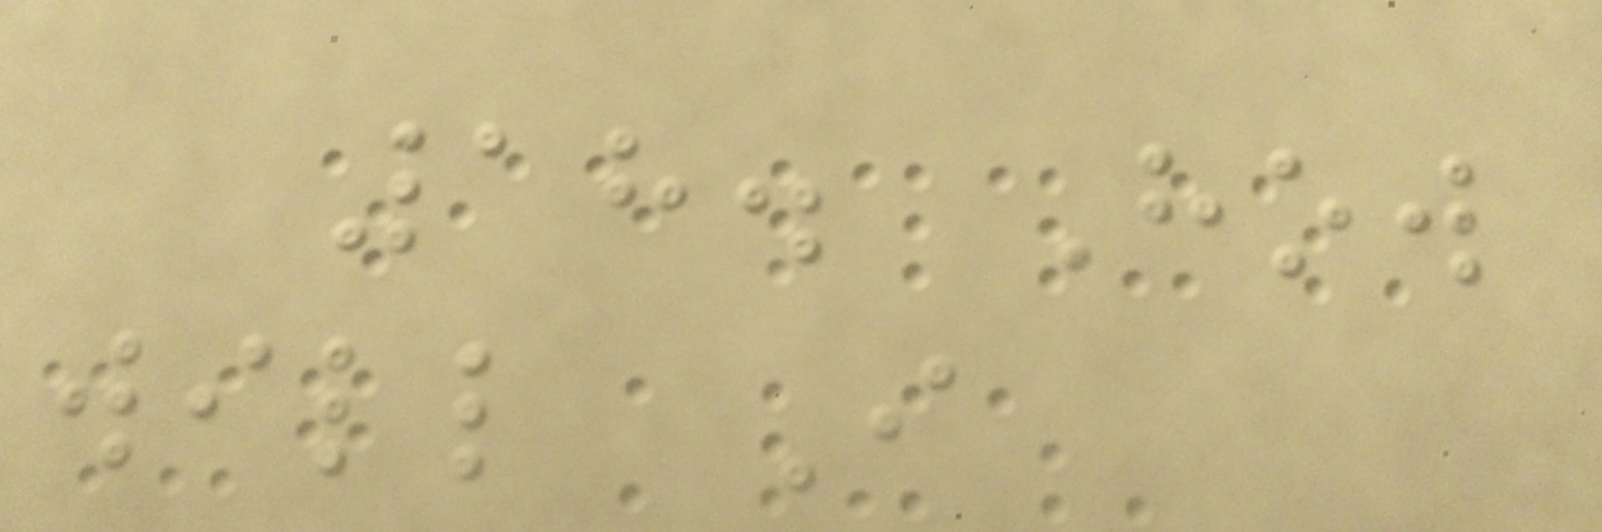18. How
will I
